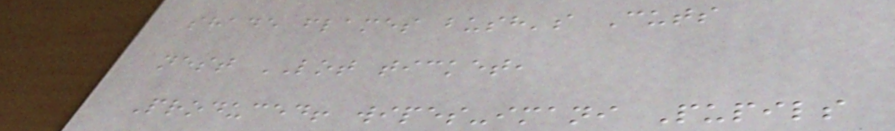shade flames bush's Cuts
nest LOT ticket,
Produced! wipes-imani Pupils
